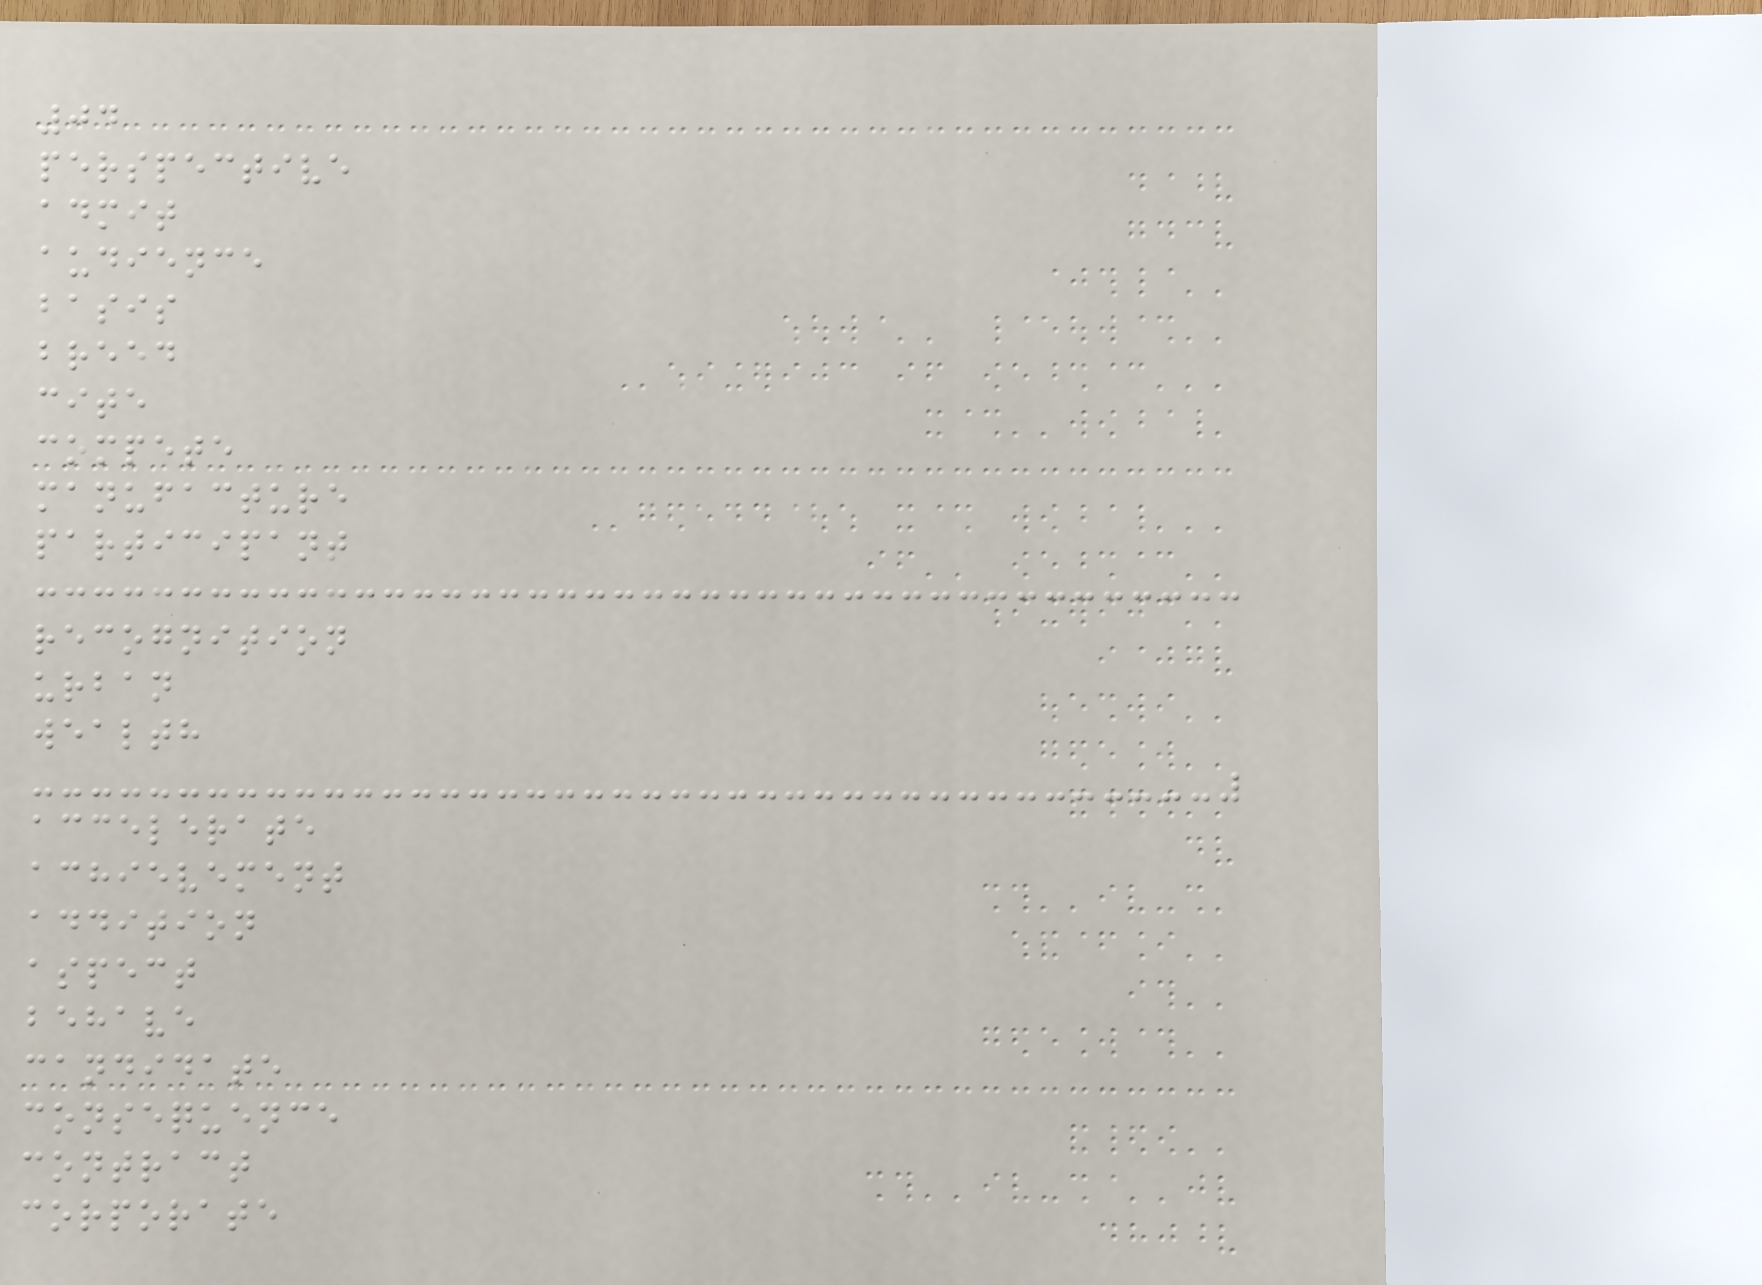04
perspective
admit
audience
basis
breed
cite
compete
manufacture
participant
recognition
urban
wealth
accelerate
achievement
addition
aspect
behave
candidate
consequence
contract
corporate
